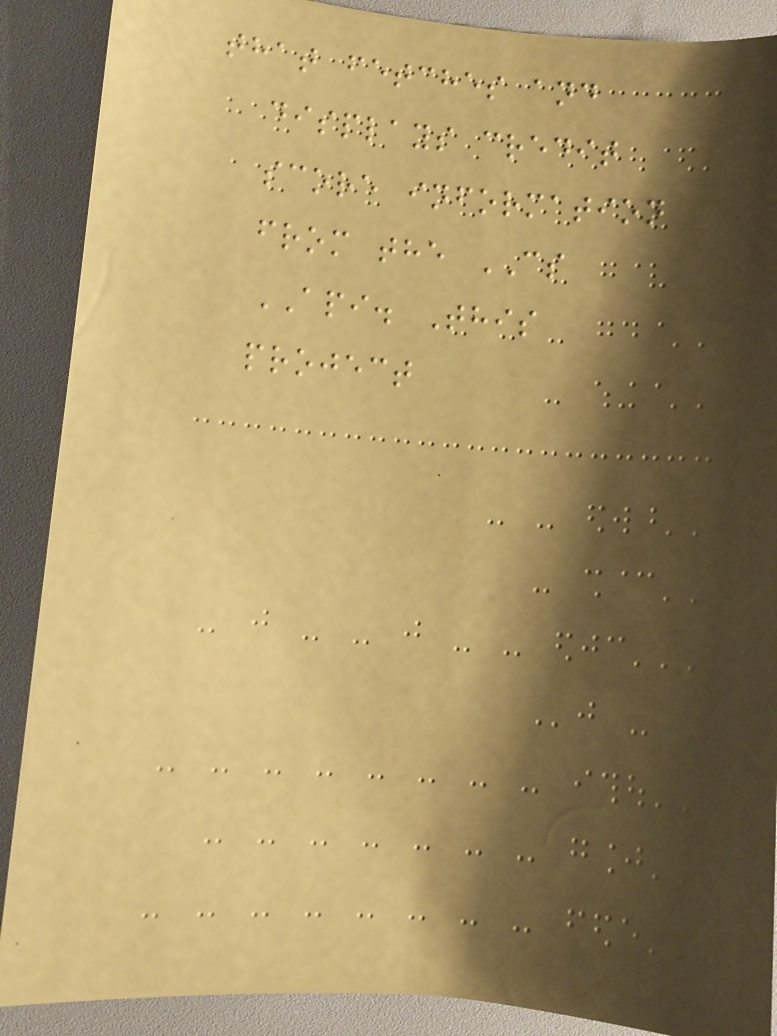that fetches and
displays credit
score information
from the CS
API. This
project
